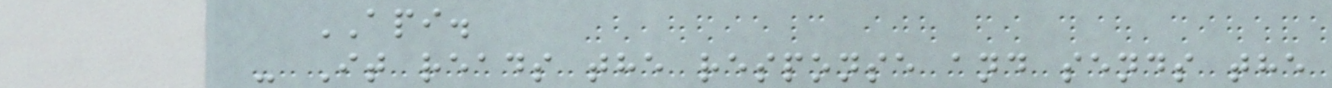API.
- It reads the response and sends the
